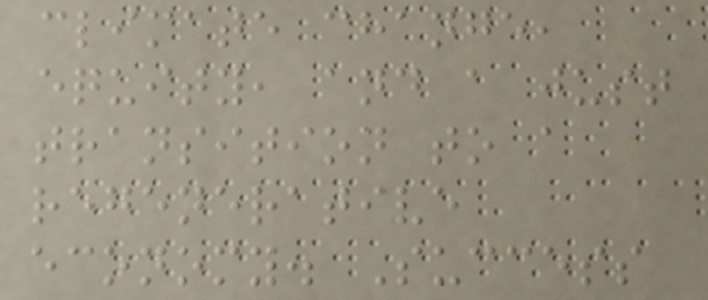climate change,
equity, and a just
transition to a
regenerative
economy. Success
